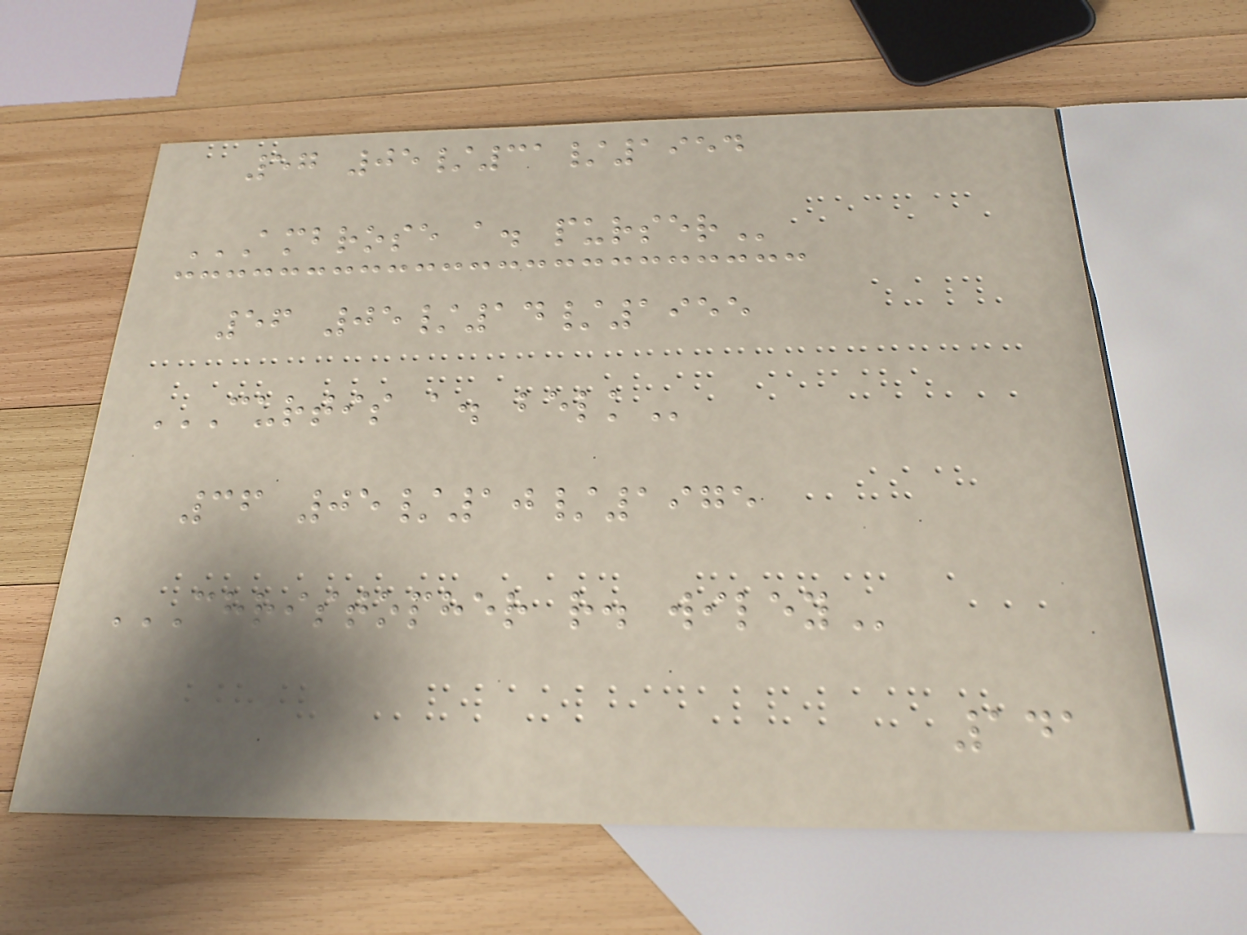57 05/31/1954
AMBROSE A. PURSER
56 05/14/1955
CURTIS A. BELK
36 05/10/1975
CHRISTOPHER R. WILEY
141
